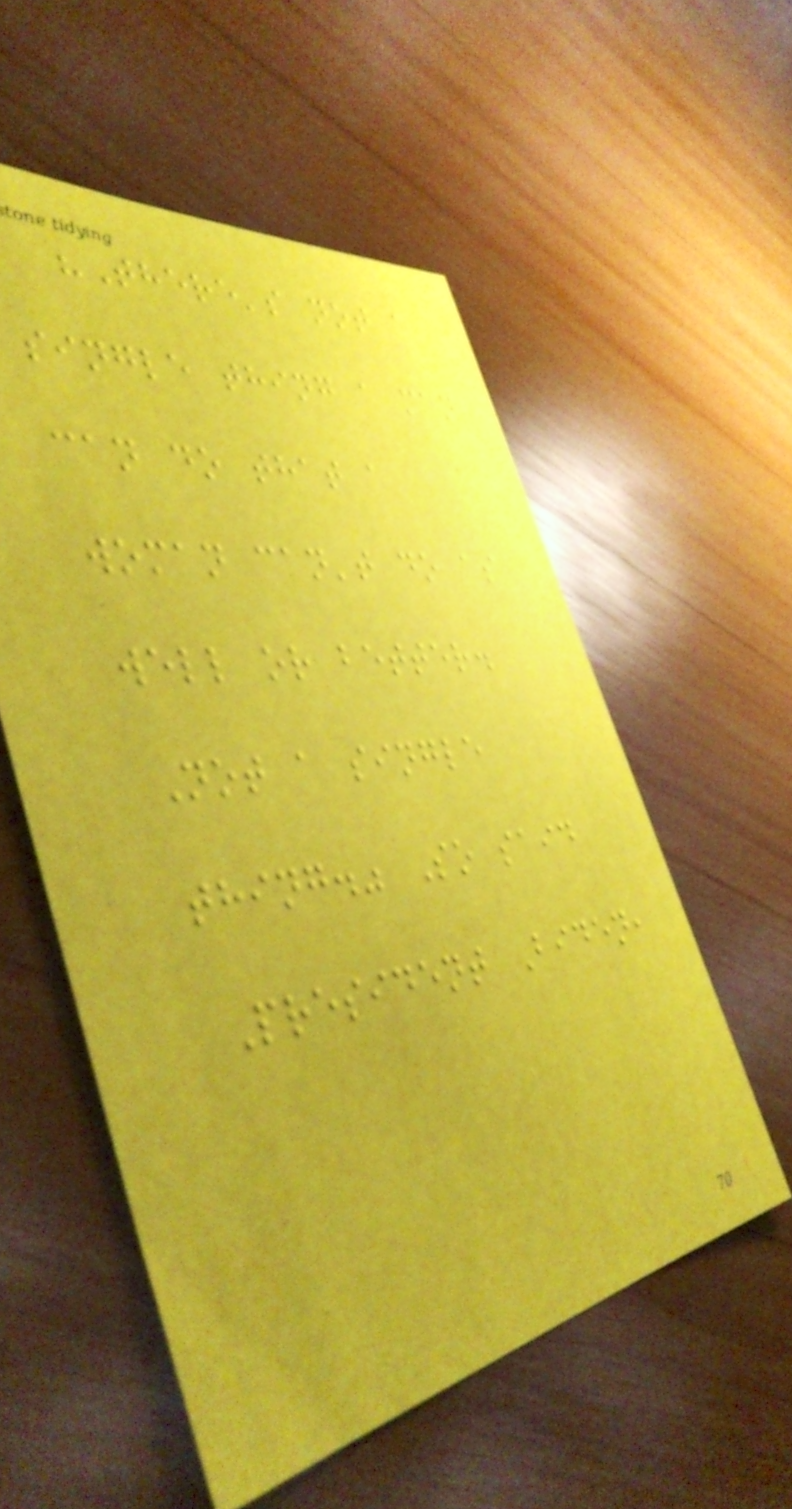"There's not a
single thing a man
can do that a
woman can't do as
well or better.
Not a single
thing." So said
President Biden,
